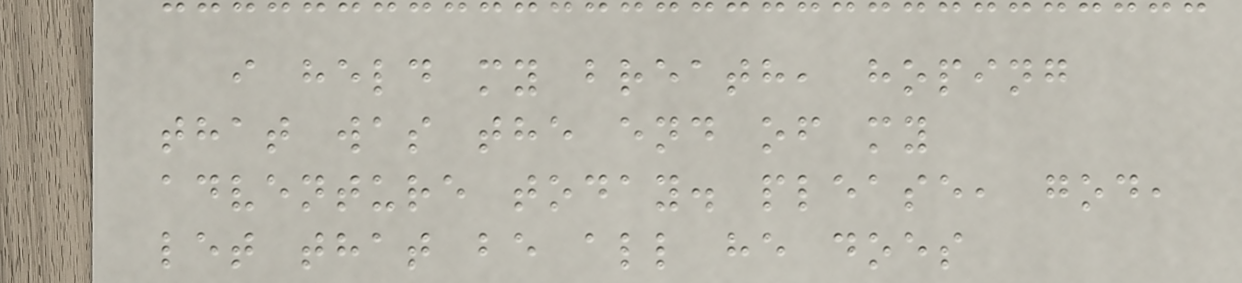i held my breath, hoping
that was the end of my
adventure today. please, god,
let that be all he does
